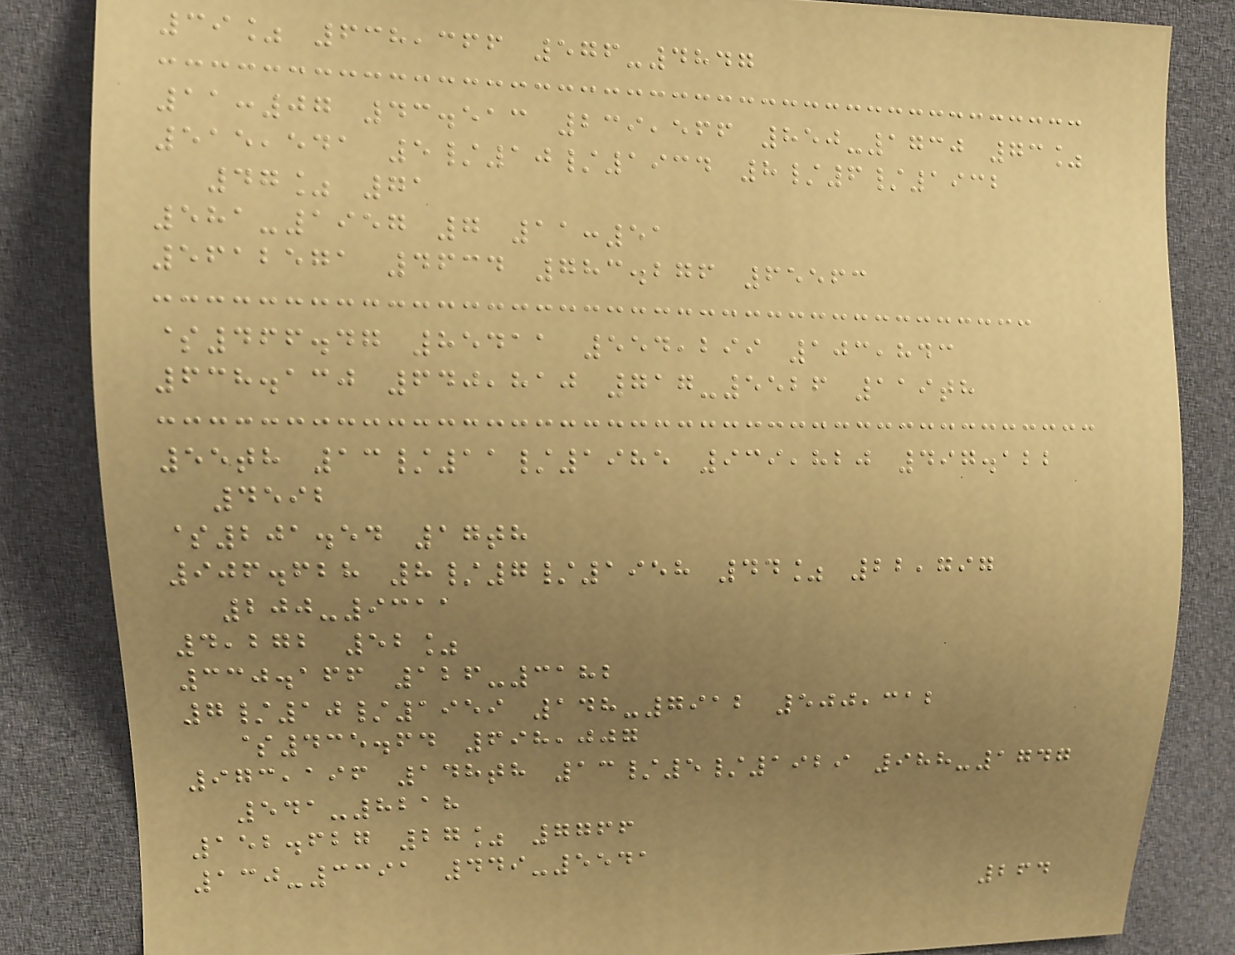39% 638,366 576-4847
11:07 43.513 239,566 850-1730 73%
515,541 5/10/1934 8/6/1932
47% 71
581-1957 7 11:51
5612571 4634 783.276 65563
$466.47 85411 554,299 103,843
638.130 640,810 717-5526 119th
55th 13/11/1985 939,820 497.122
4592
$201.54 17th
906.628 8/7/1958 44% 22,797
200-9311
4,272 52%
330.166 126-3182
7/10/1959 148-7912 500,312
$435.64 698,007
973,196 148th 13/5/1929 988-1747
541-8218
152.627 27% 7766
130-3391 449-5541
264
